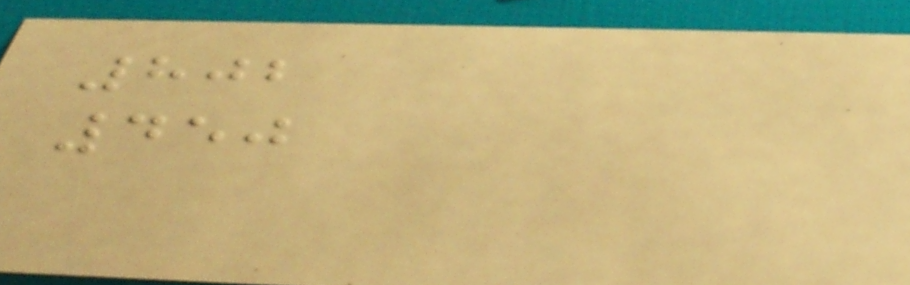802
450
